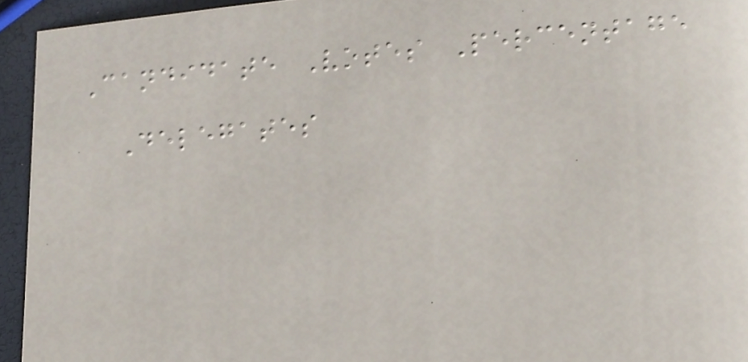Candidate Votes Percentage
Delegates
